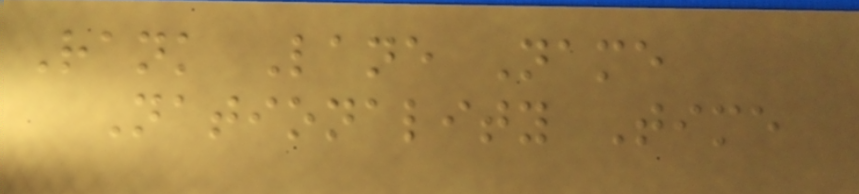Rank Lane Name
Nationality Time
